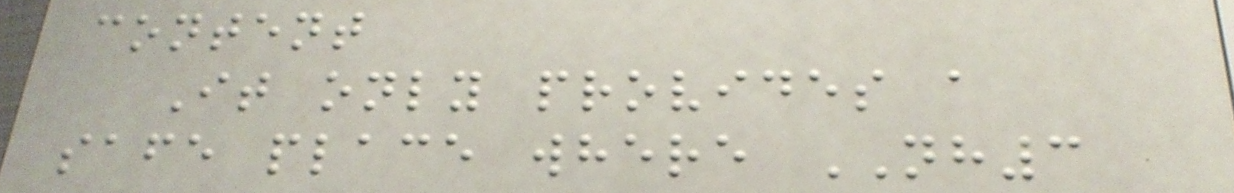content
It only provides a
safe place where NH3
